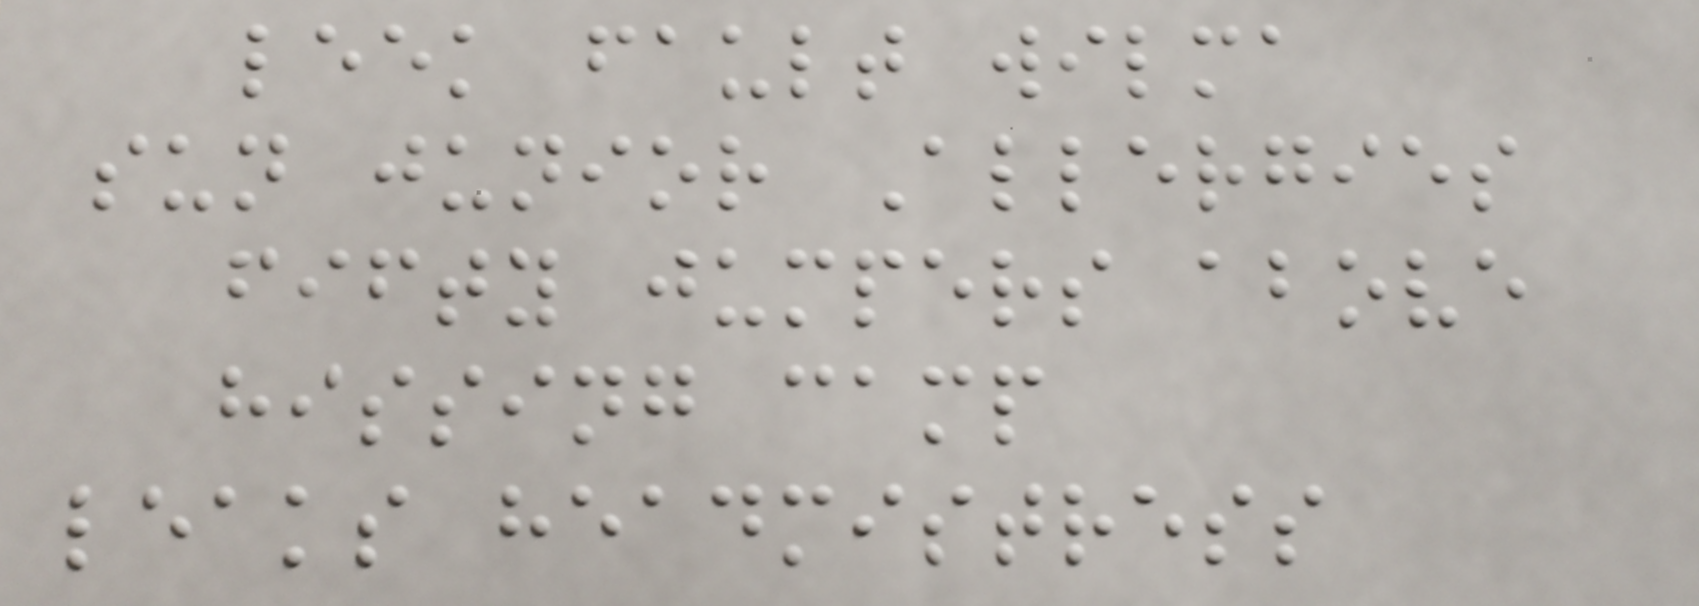leek fault wilma
sun junior Allergies
fifty jumpers above
hissing camp
leaks headmistress
